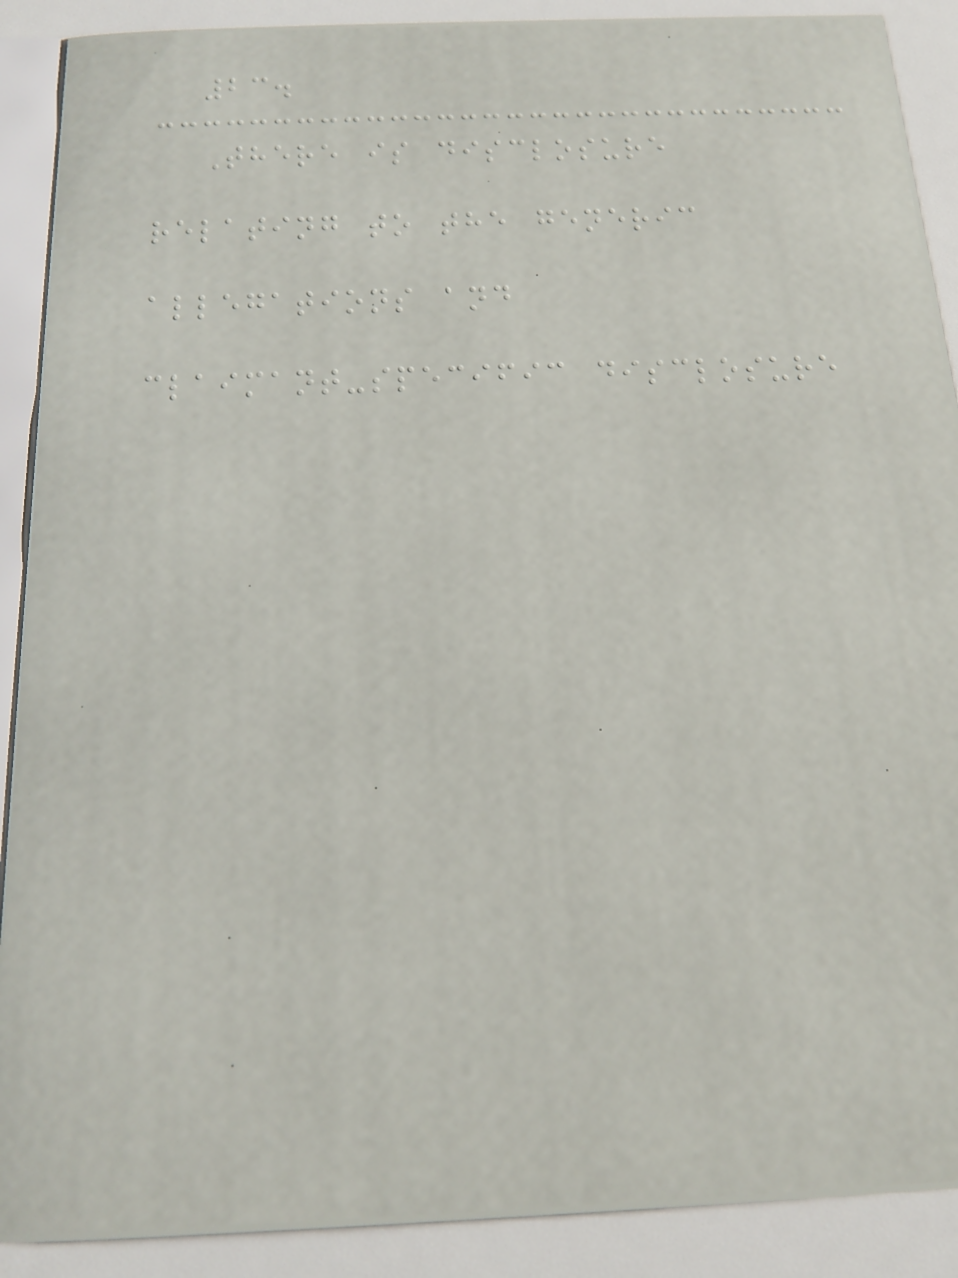23.
There is disclosure
relating to the generic
allegations and
claimant-specific disclosure
